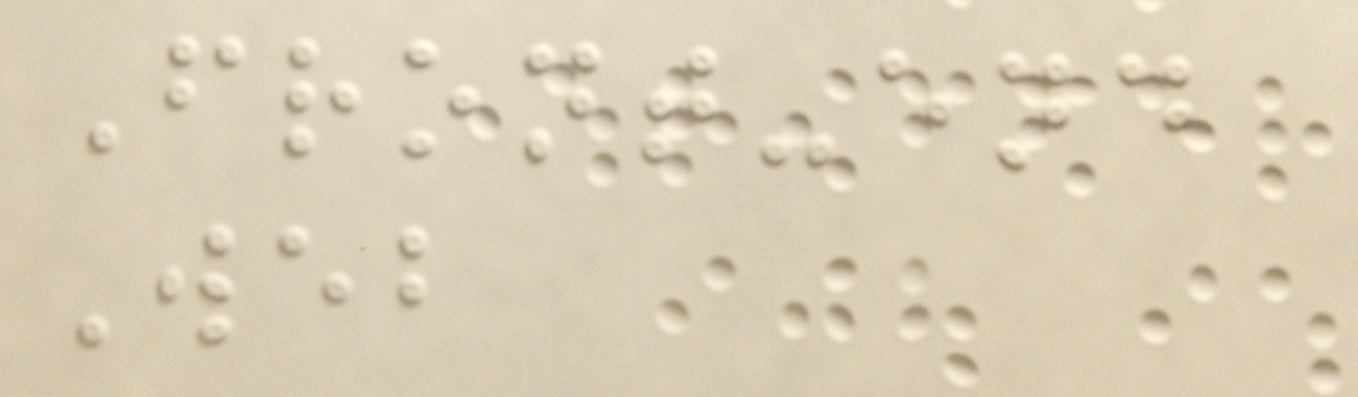Front-end
Web
